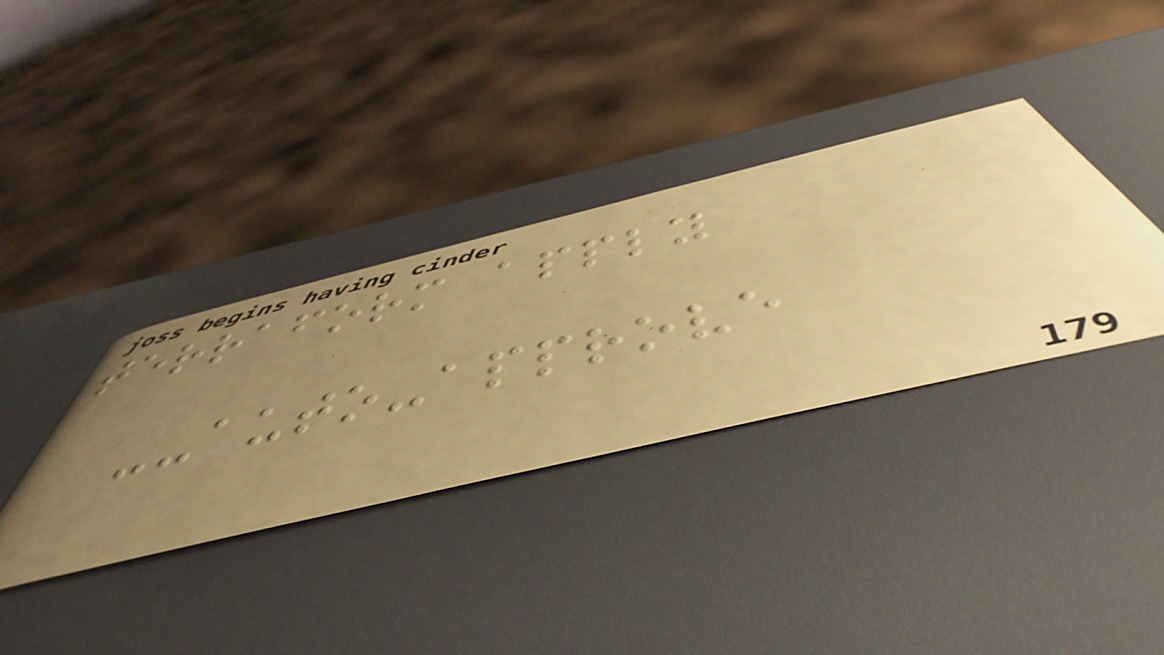terraform apply
--auto-approve
